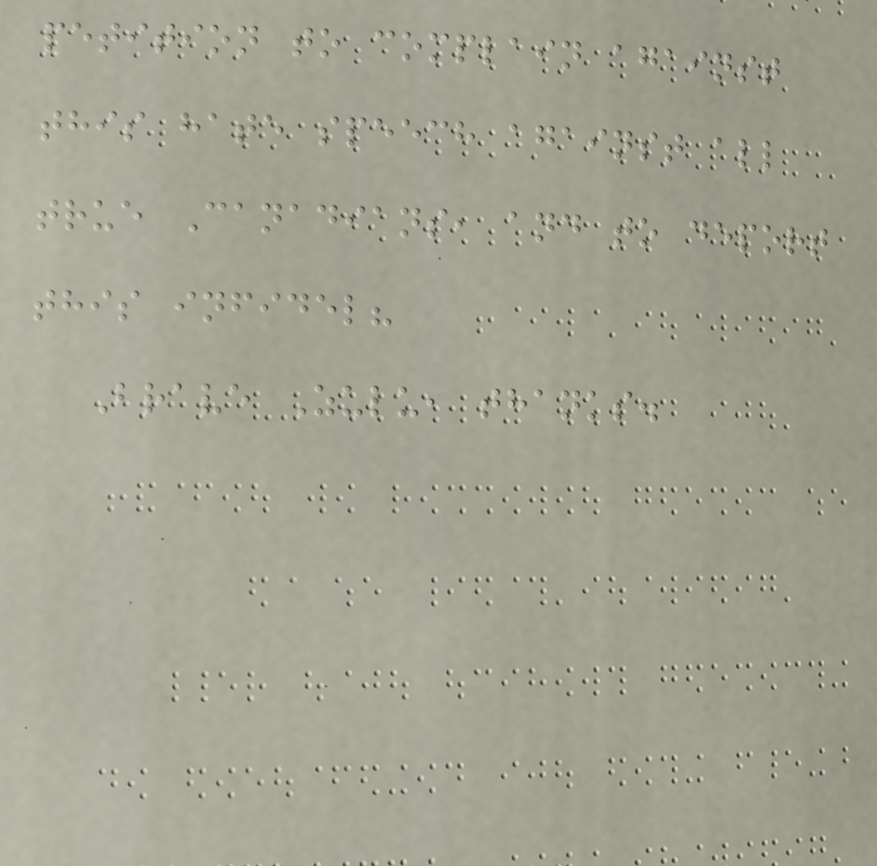petition to complain against
this hate speech against all
true Canadians, and to deport
this infidel?
Brave Zulu, thanks.
